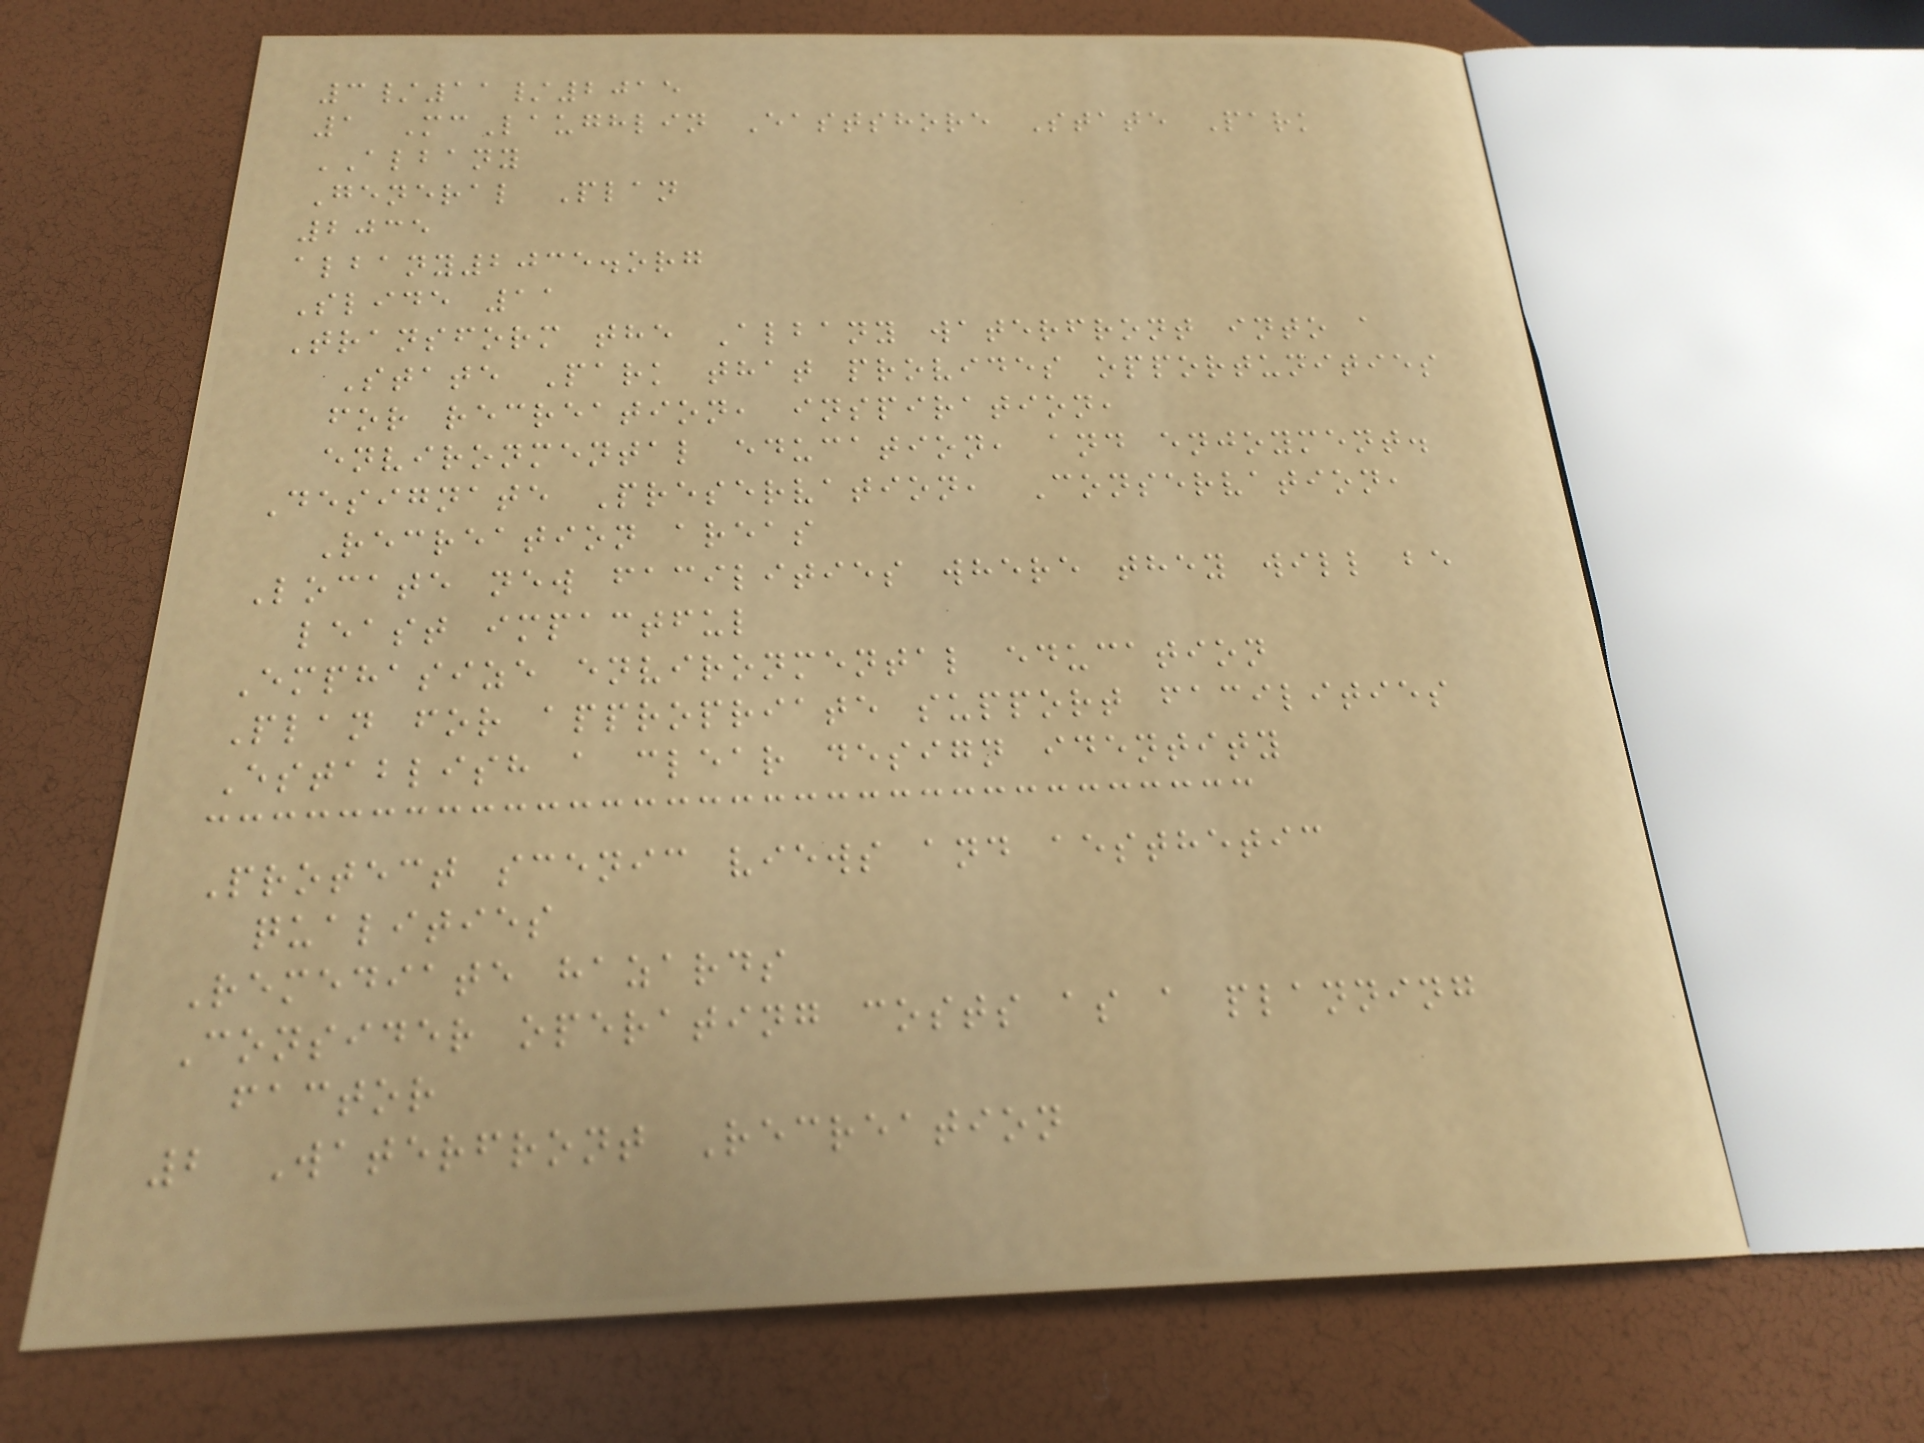3/11/2015
1 McLaughlin Eastshore State Park
ALBANY
General Plan
2035
albany2035.org
Slide 11
Transform the Albany waterfront into a
State Park that provides opportunities
for recreation, inspiration,
environmental education, and enjoyment.
Designate Preservation, Conservation,
Recreation areas
Locate new facilities where they will be
least impactful
Emphasize environmental education
Plan for appropriate support facilities
Establish a clear design identity
Protect scenic views and aesthetic
qualities
Remediate hazards
Consider operating costs as a planning
factor
2 Waterfront Recreation
